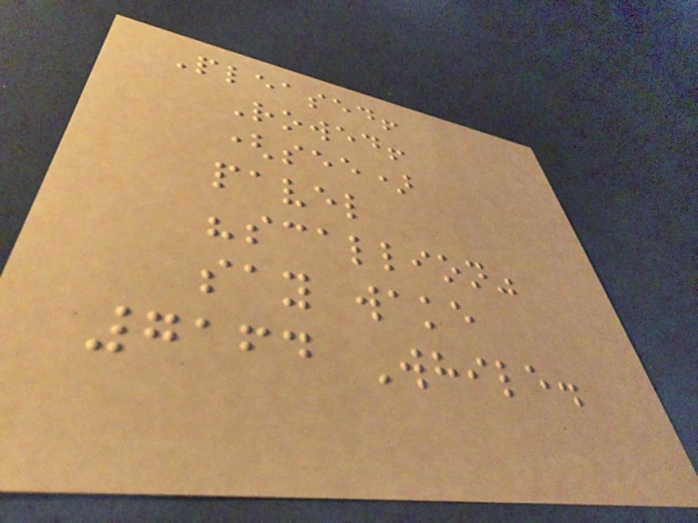Pleased!
Rowed!
(see)
pavel
"scallion"
say wake
7164 While.
